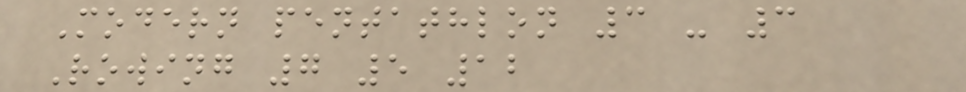Modern pentathlon 3 - 3
Rowing 7 5 12
